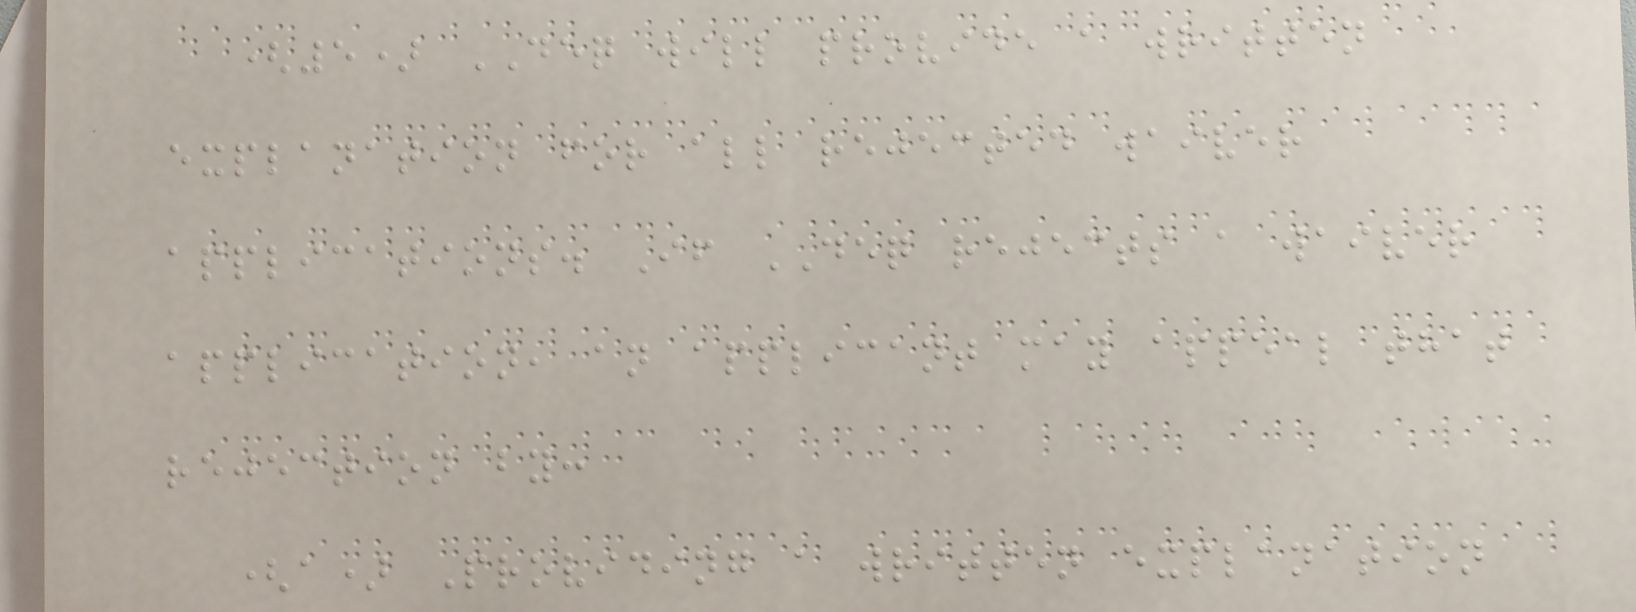(5) DEQ will provide a written
explanation for all rejected waiver
applications. If DEQ rejects a waiver
application, an applicant may appeal that
rejection by:
(a) Providing a written explanation
